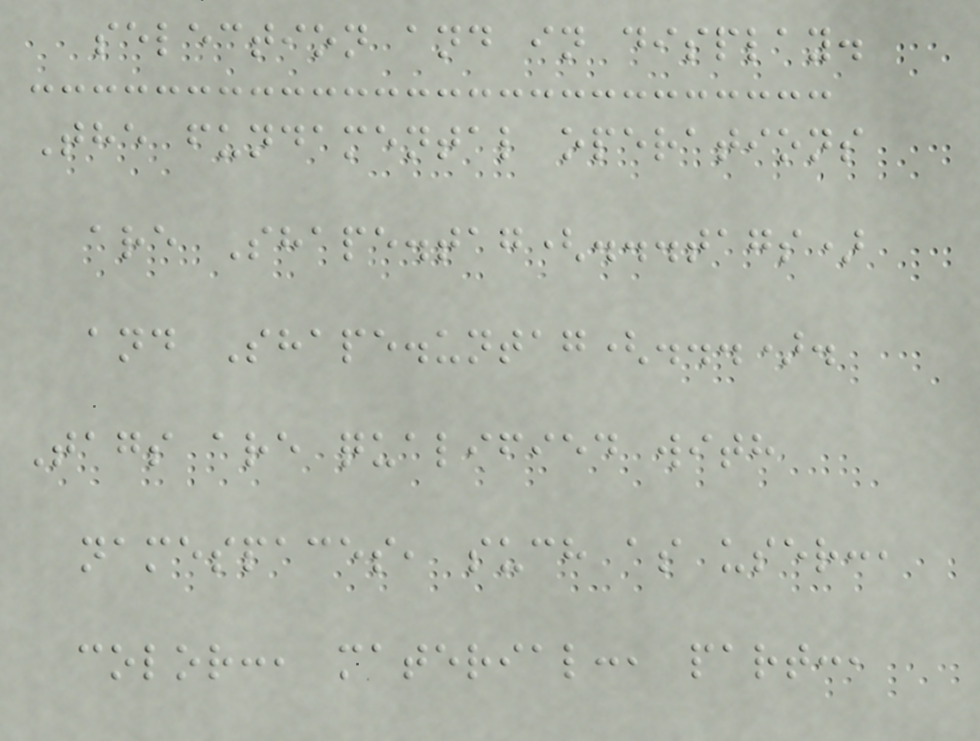selection and in display.
The fundamental operations
are Shape.tag(...tags)
and Shape.untag(...).
Tags are qualified with
namespaces, such as user:,
color:, material:, part:,
